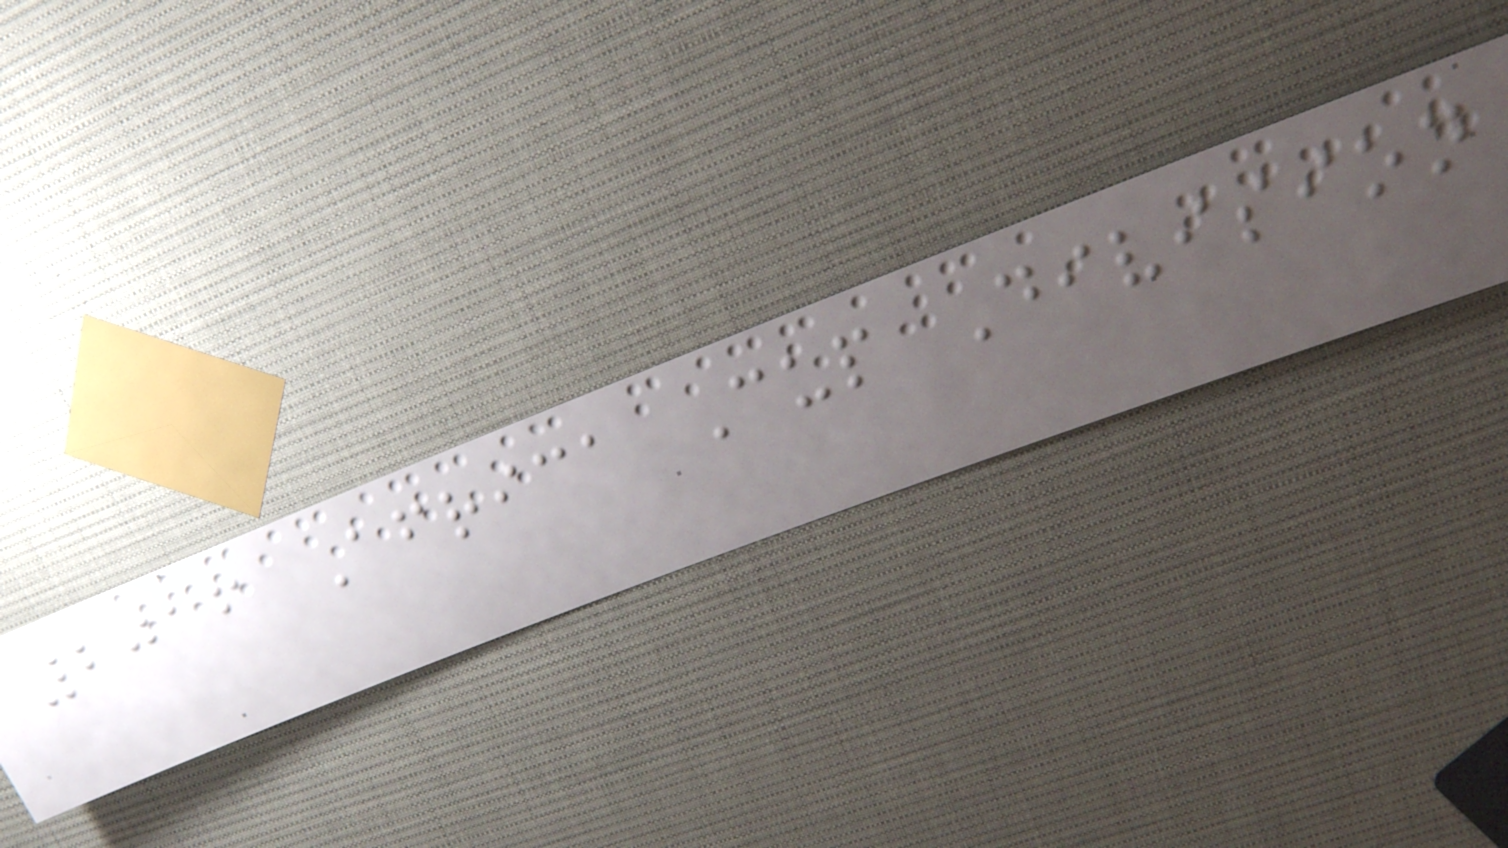2016 Africa Cup Division
